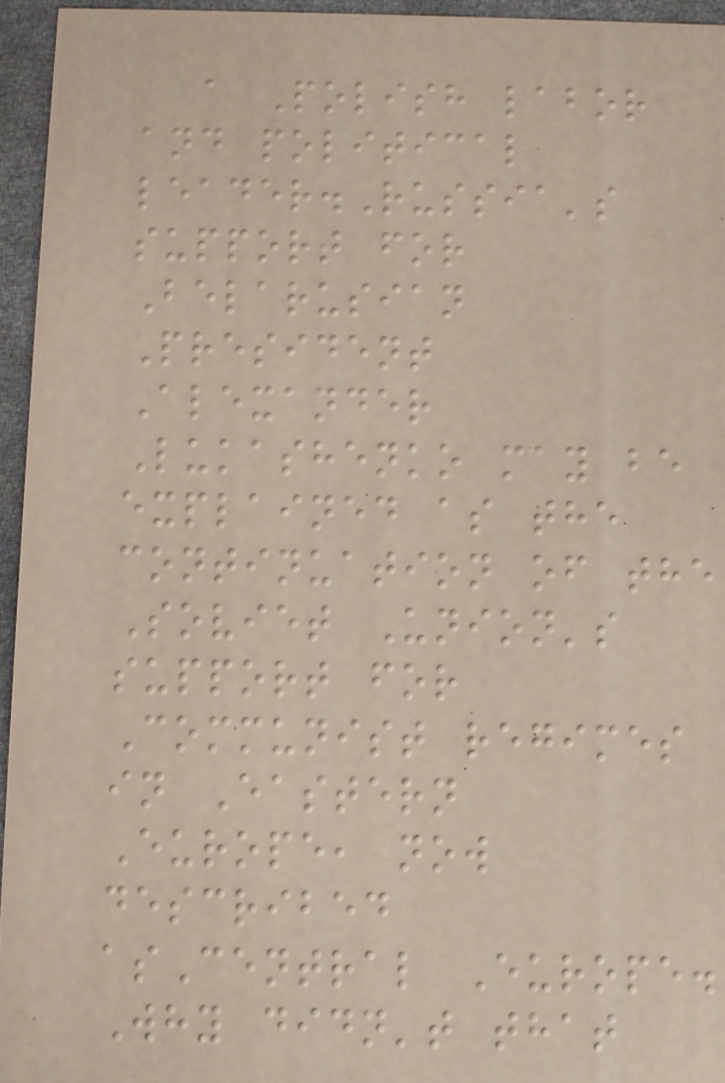a Polish labor
and political
leader.Russia's
support for
Belarusian
President
Alexander
Lukashenko may be
explained as the
continuation of the
Soviet Union's
support for
Communist regimes
in Eastern
Europe, now
described
asCentral Europe.
Why didn't that
